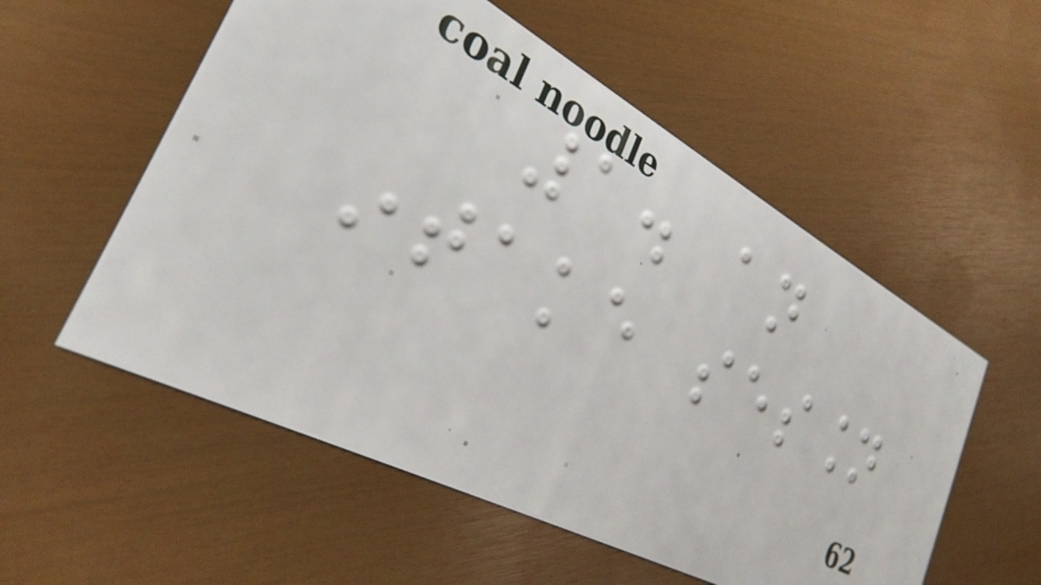1. an
intake session
